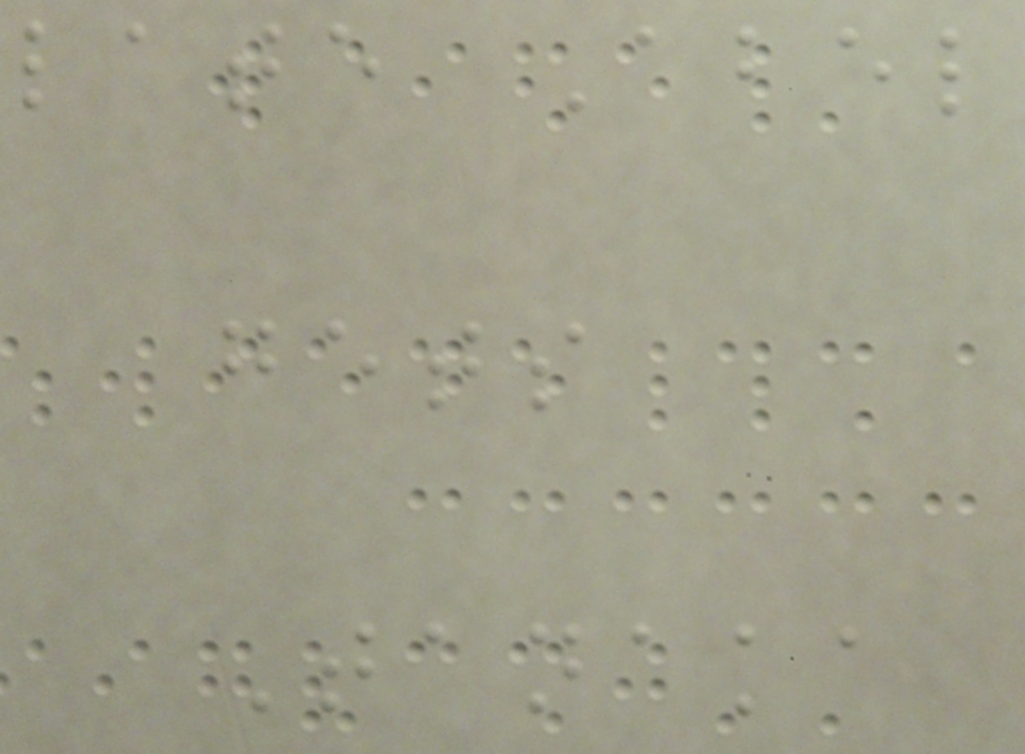late Abel
gets
Tanaka
